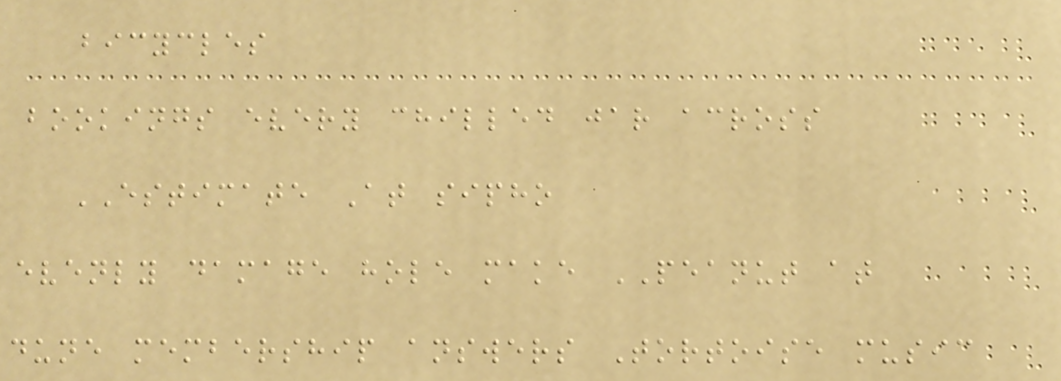bicycles
bookings every chilled jar across
ESTIMATE At sipho
evenly damage hole make PEANUT at
dune membership answers Tortoise music
